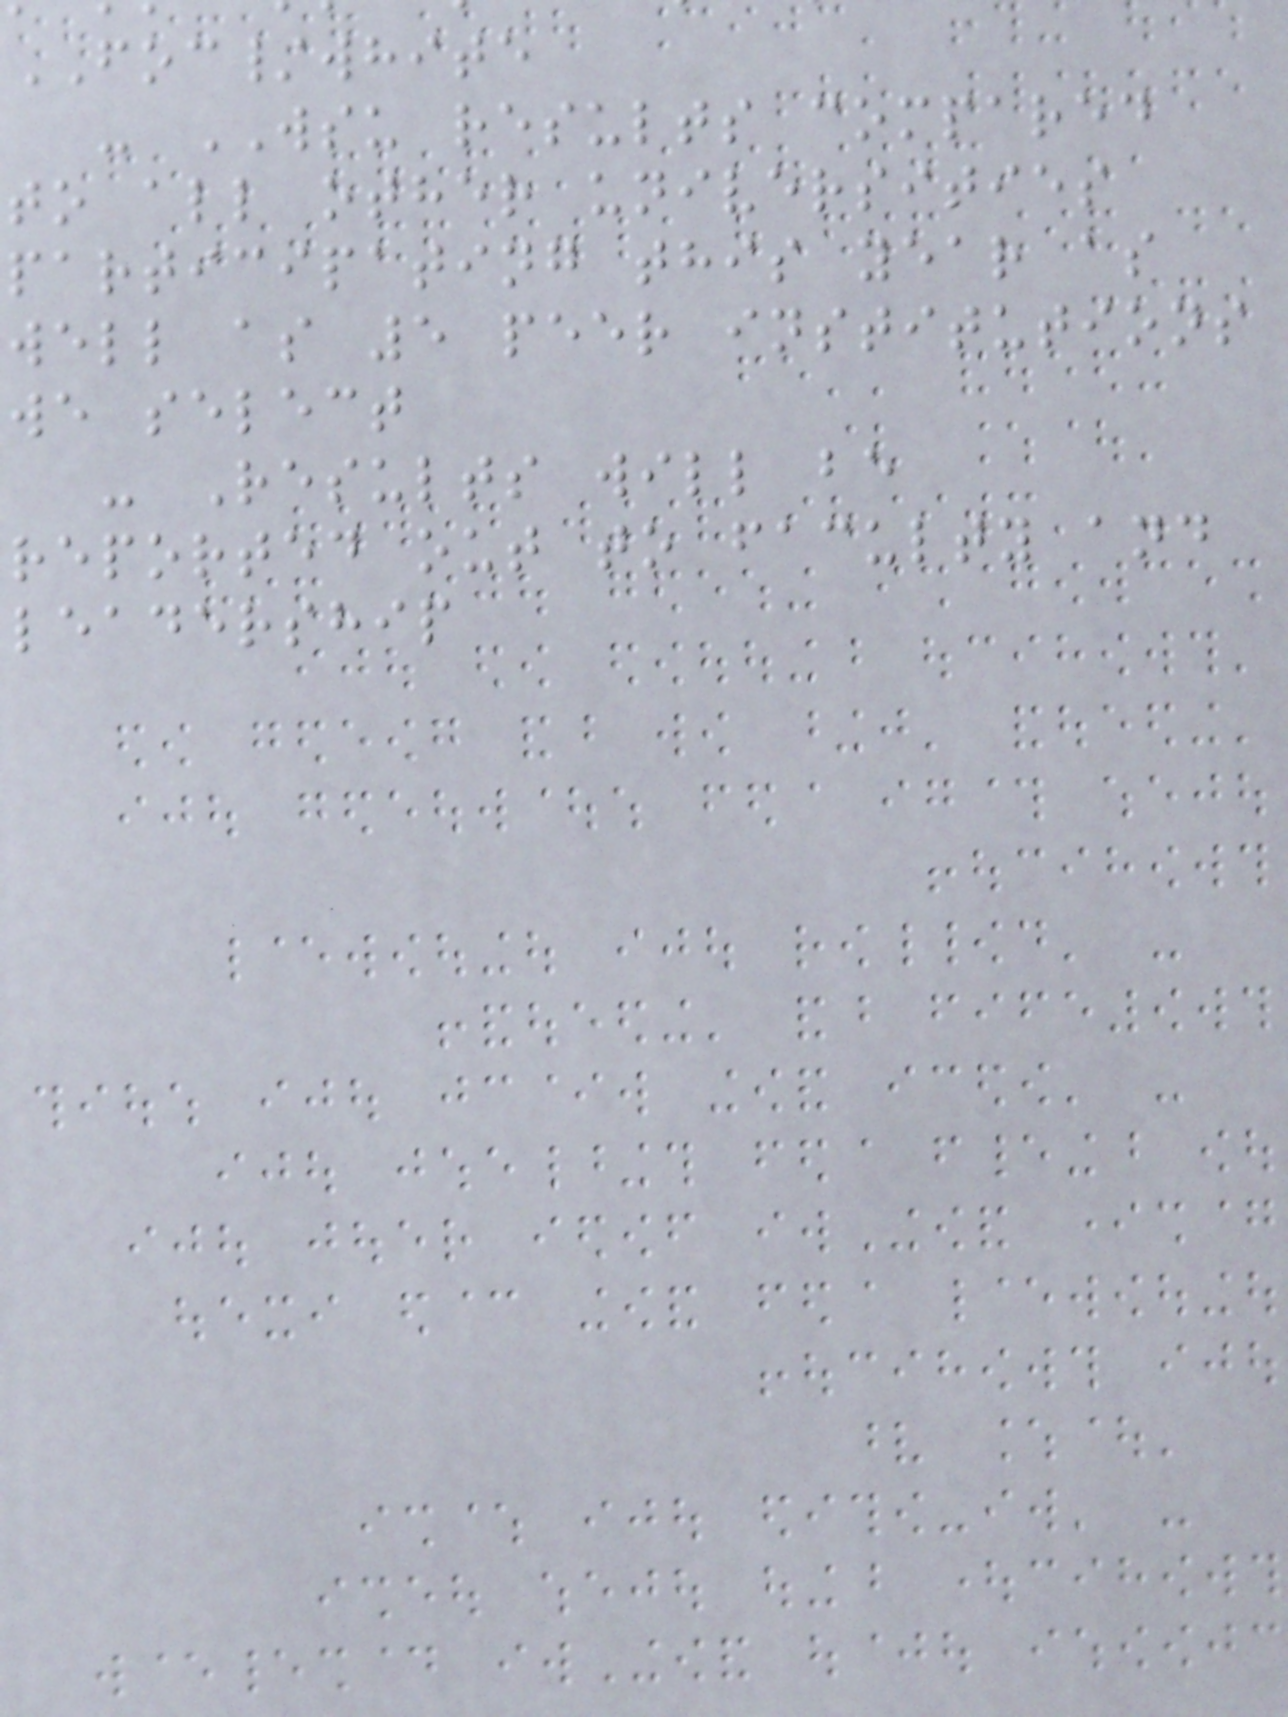FOC/white
- WSU results compared
to all other universities
participating this year as
well as 5 peer institutions
we select
- Results will be
reported out to faculty and
leadership
